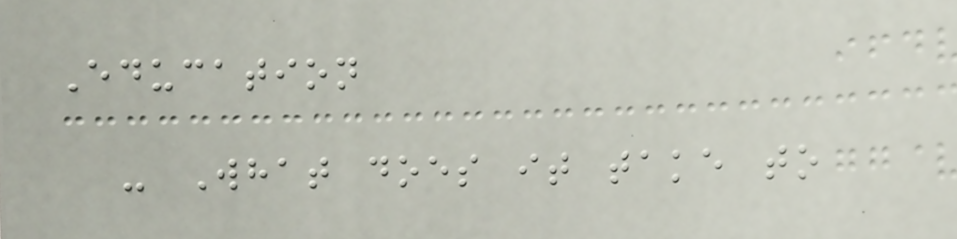Education
- What does it take to
